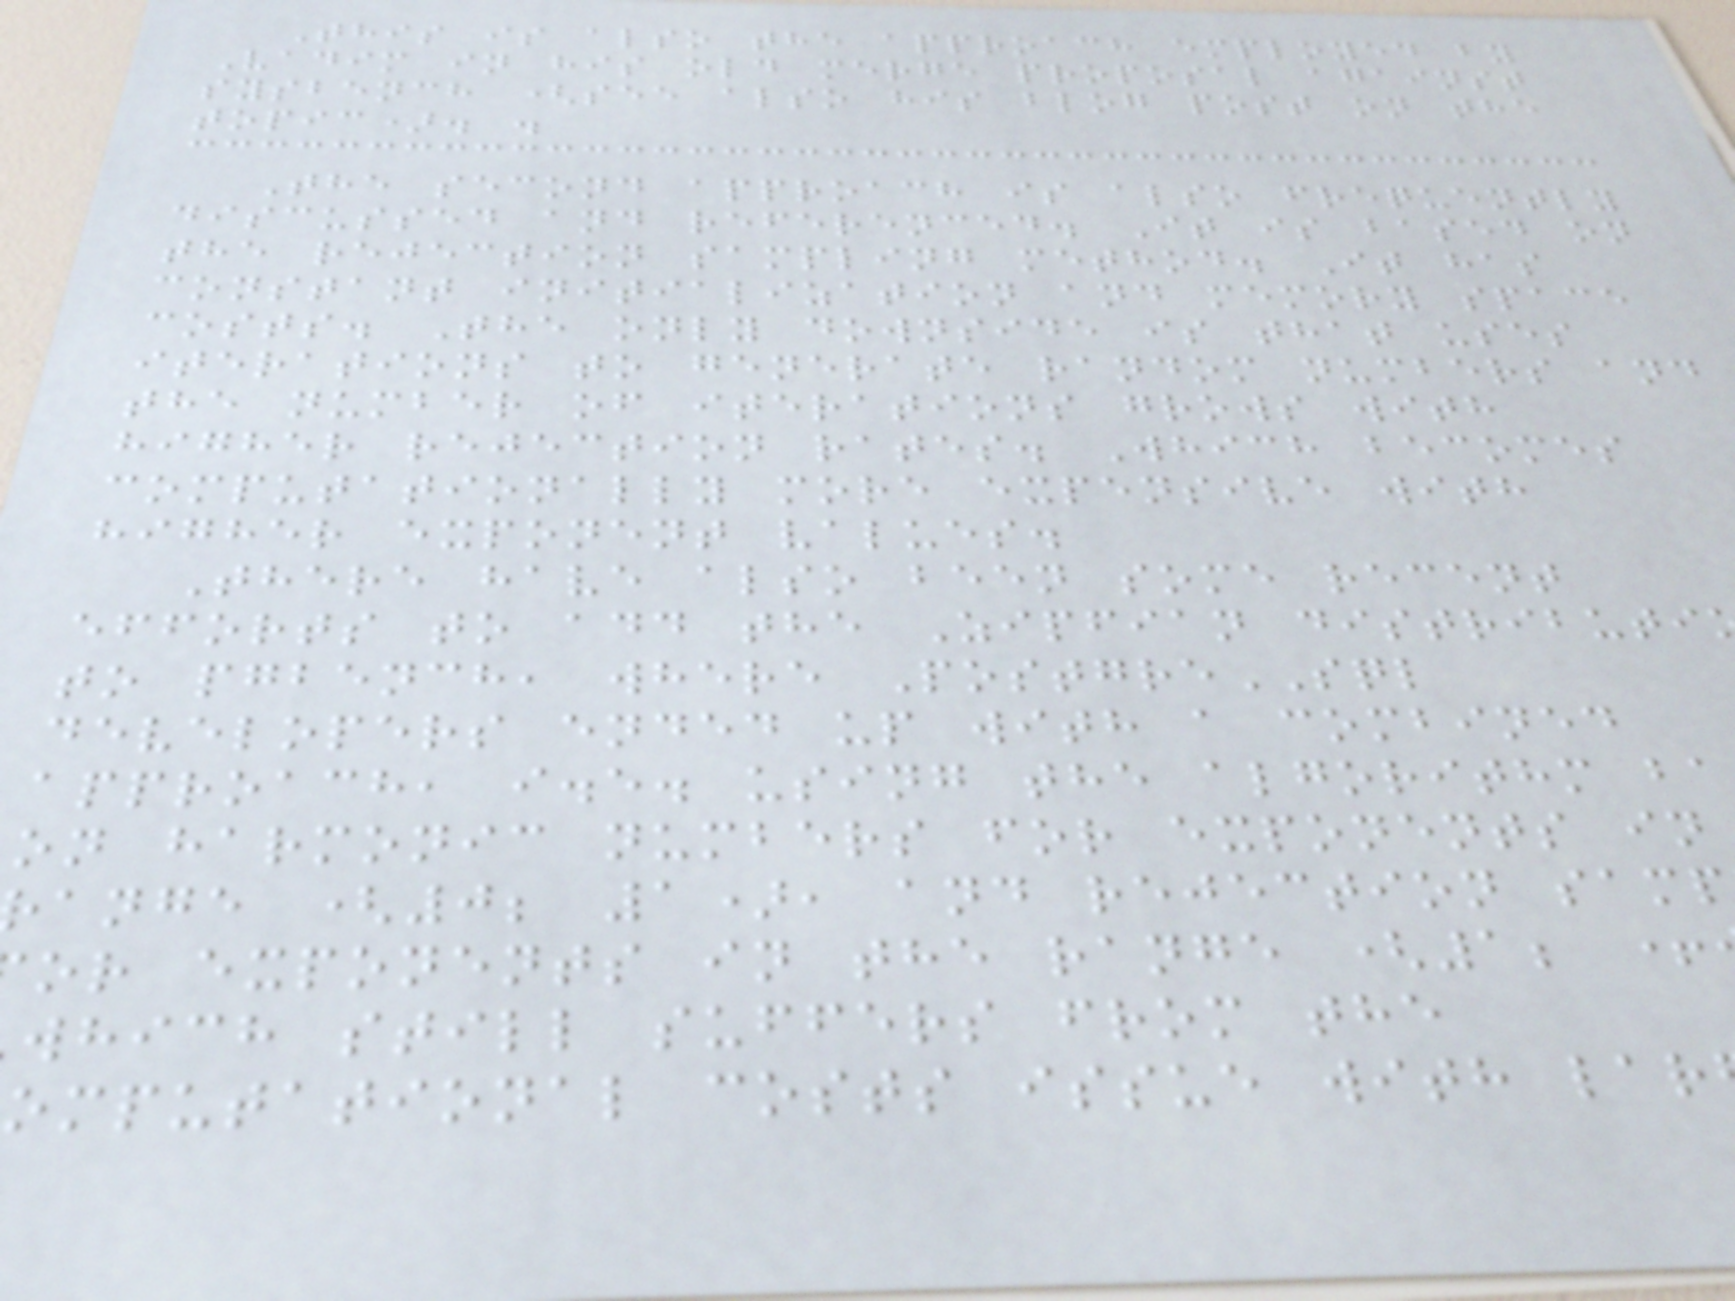This is also the approach employed by
Vadim in his old merge proposal against
sysbench (see also his blog post on the
topic). .
The second approach is also frequently
discussed and referenced. It is based on
the rejection sampling method. It has
constant initialization and memory space
costs. The only downside is that uses
iterations to generate random numbers and
the number of iterations grows with
higher rejection rates. Which becomes
computationally more expensive with
higher exponent values.
There have also been some recent
efforts to add the Zipfian distributi
to pgbench, where PostgreSQL
developers ended up with a combined
approach, i.e. using the algorithm ba
on harmonic numbers for exponents in
ange (0; 1), and rejection samp
or exponents in the range (1; +
which still suffers from the
omputational costs issue with lar
